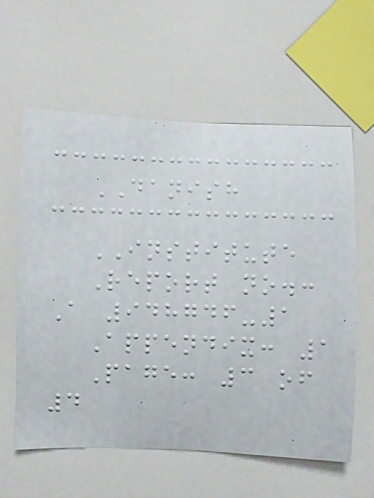DANISH
INSTITUTE
Report no.:
A 948746-1
Appendix: 1
Page: 3 of
4
